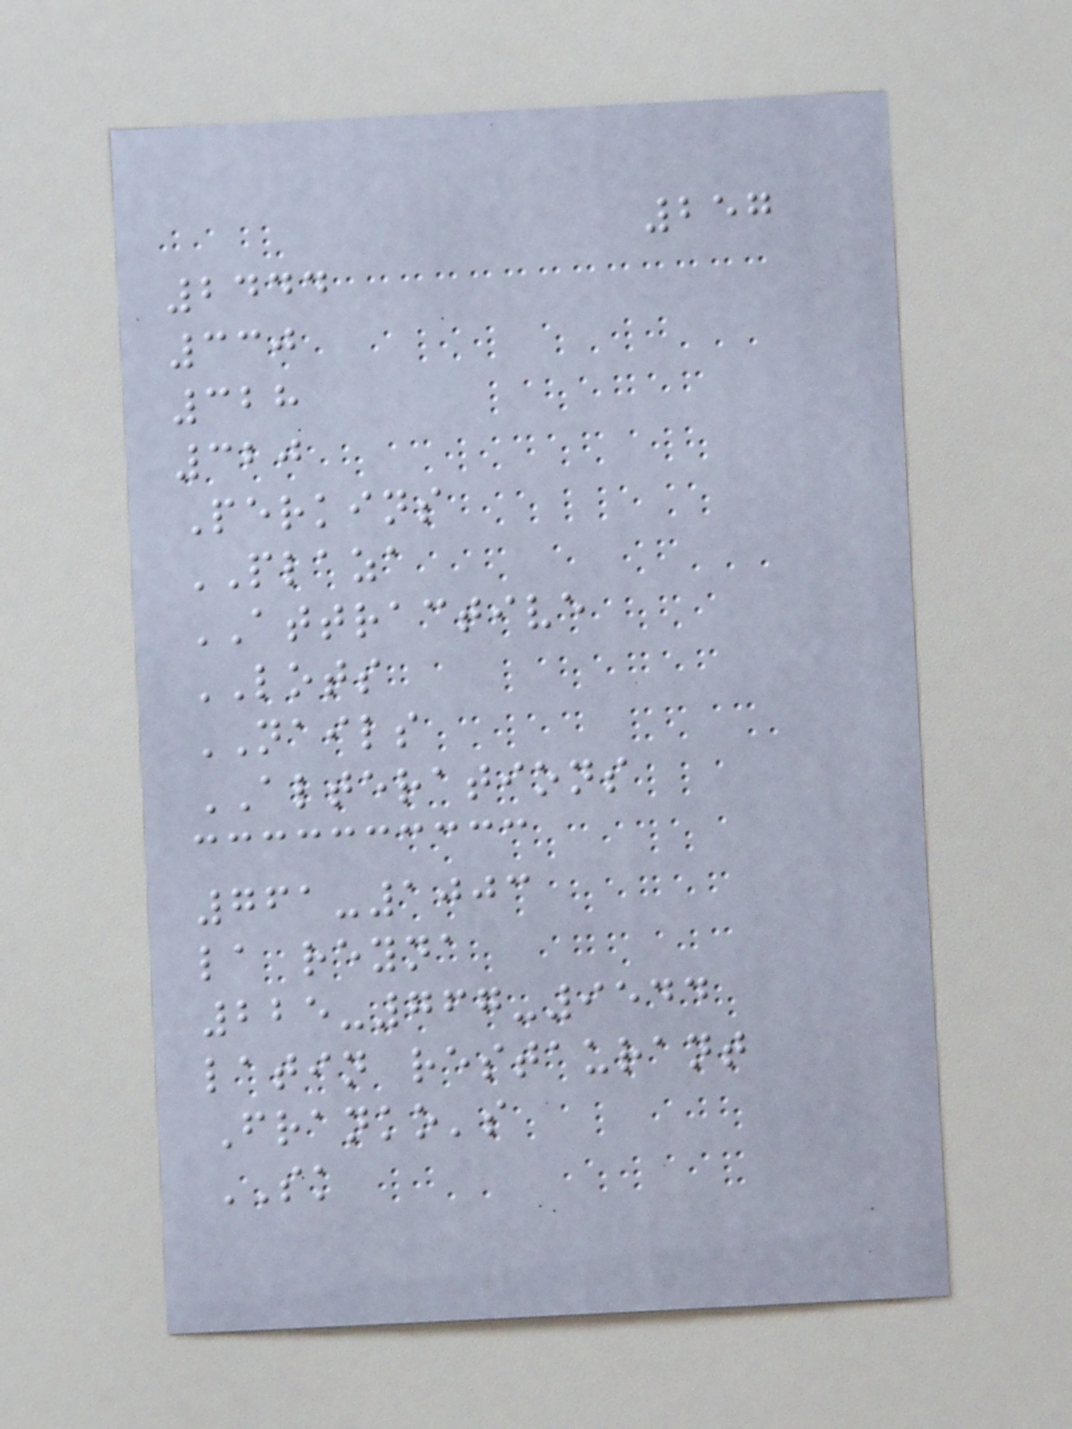257
2444
330
328
320
Perkins
PLAZA
ATTRACTIVE
LOTS
NAILS
ALTERATIONS
761-1003
la reyna
225-767-9544
latin restaurant
Franko's
SK
